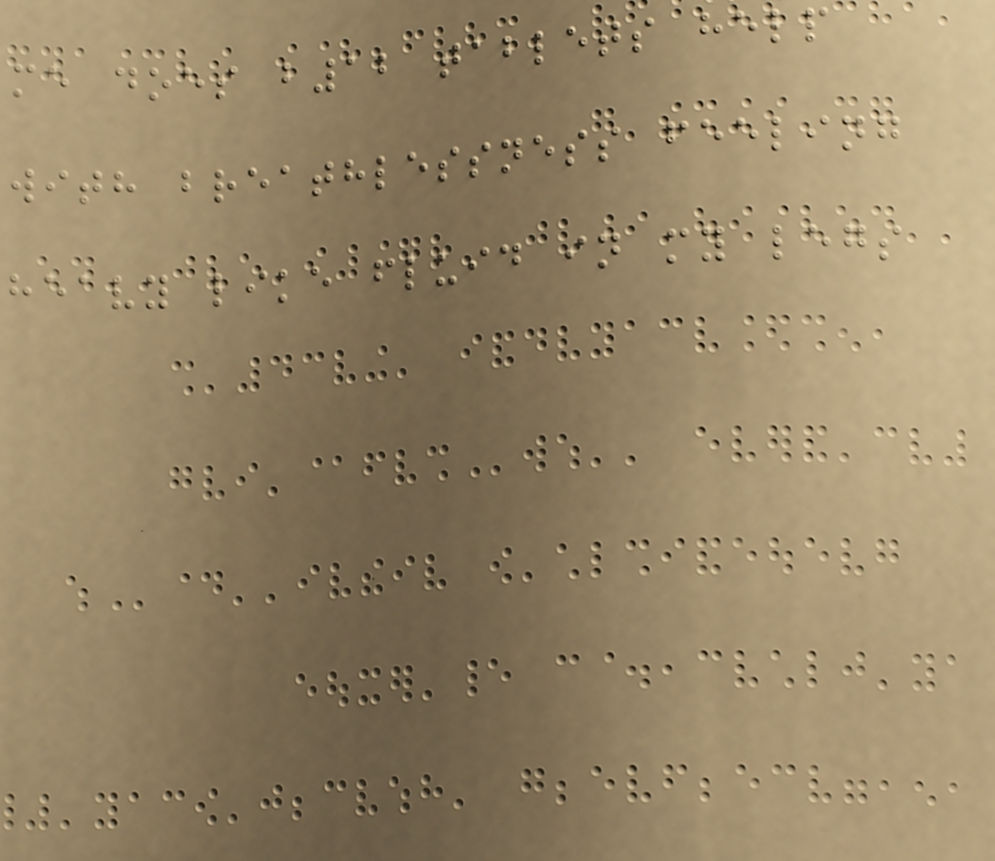me does b12 tablets help
with breathlessness feeling
heavy like fluid in my legs
